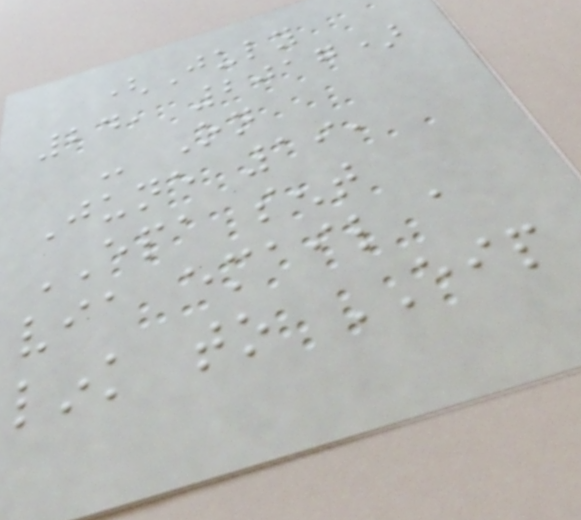(July
24, 2017)
- On
June 19,
EPA sent
via email a
link to EIP
